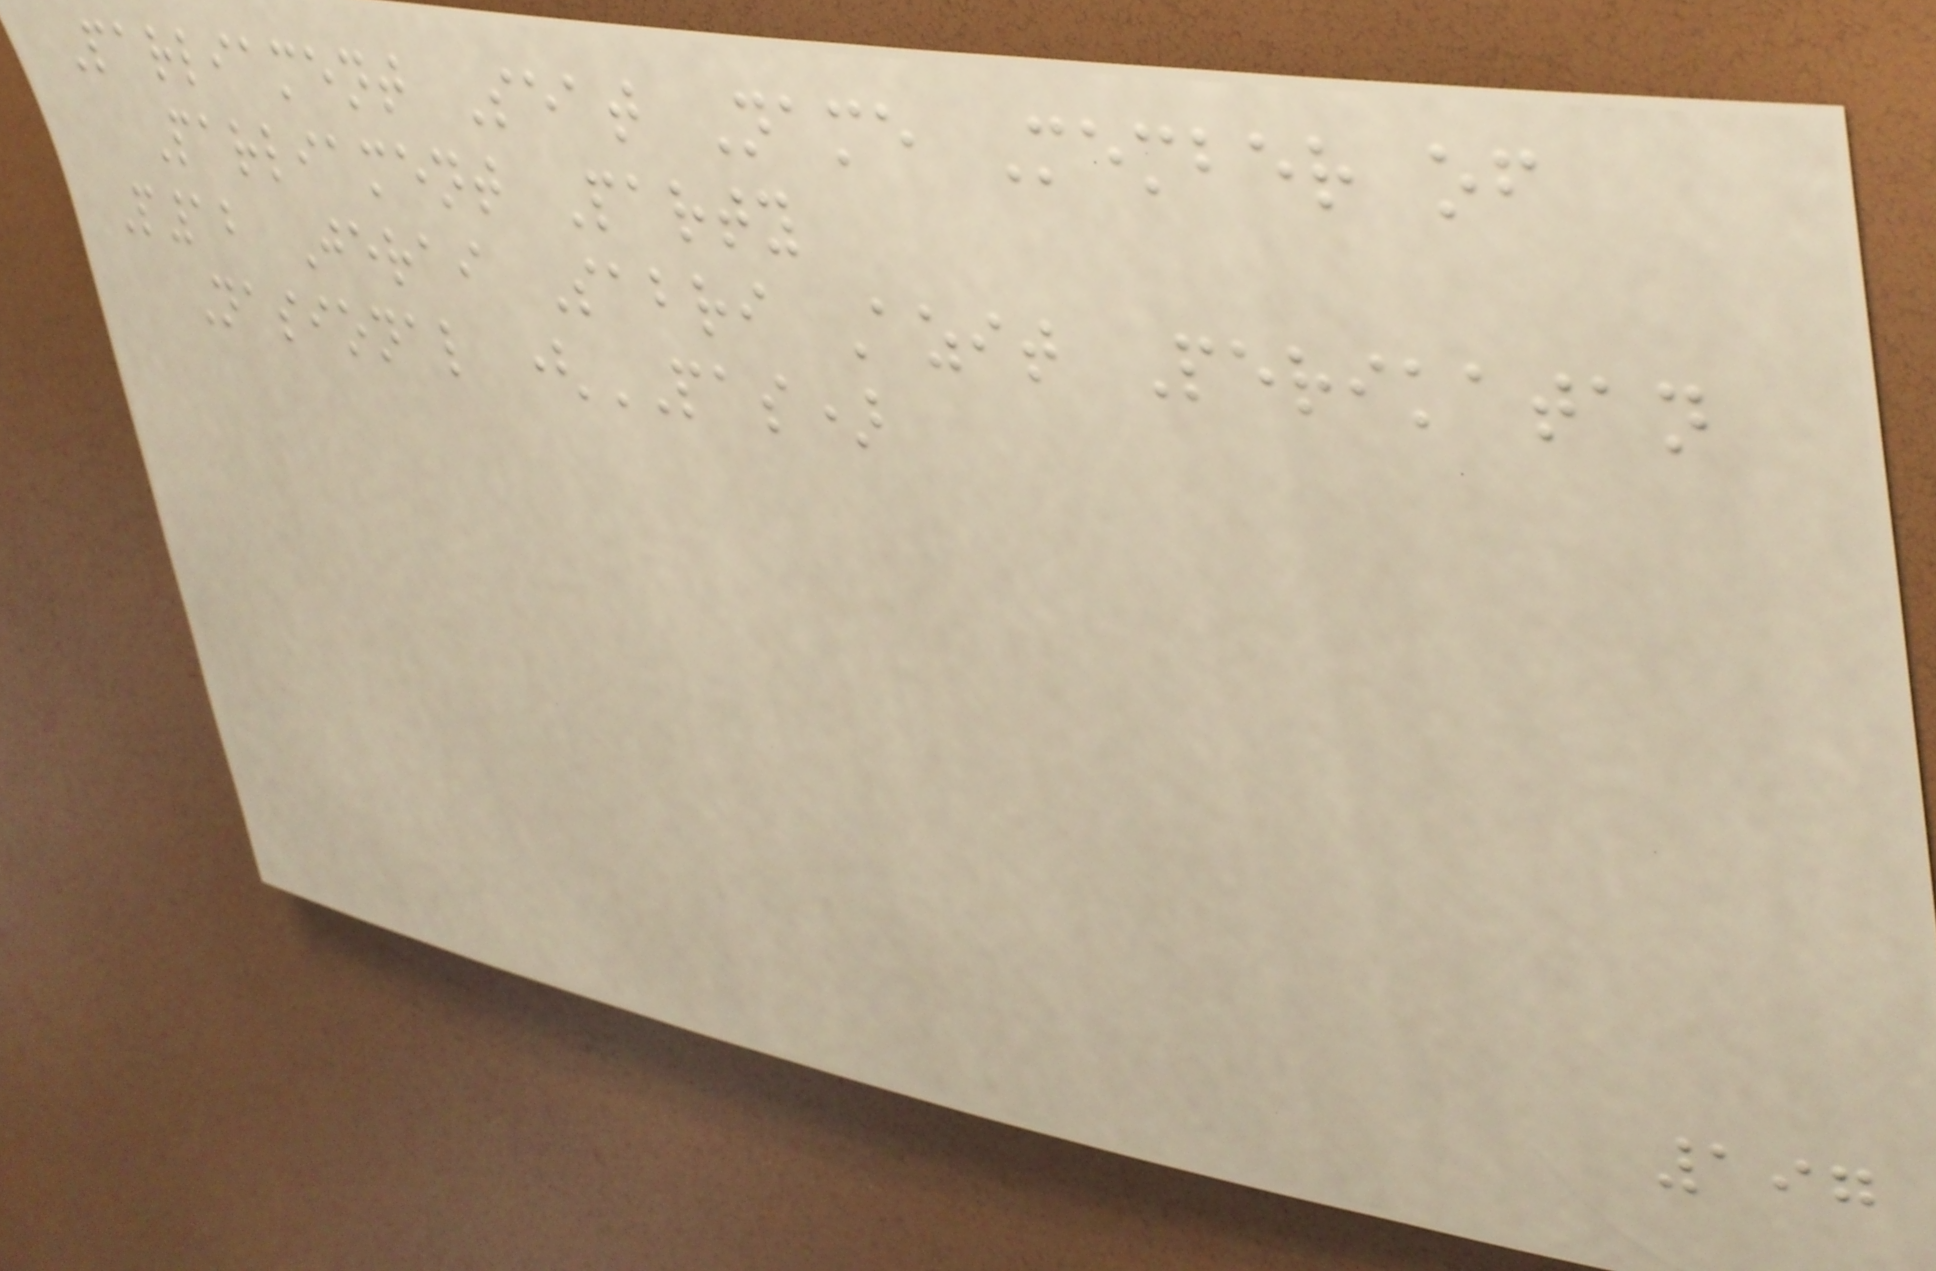Parliament Seat Name Member of
Parliament Party
P12 Jerai Sabri Azit Perikatan
Nasional (PAS)
197
